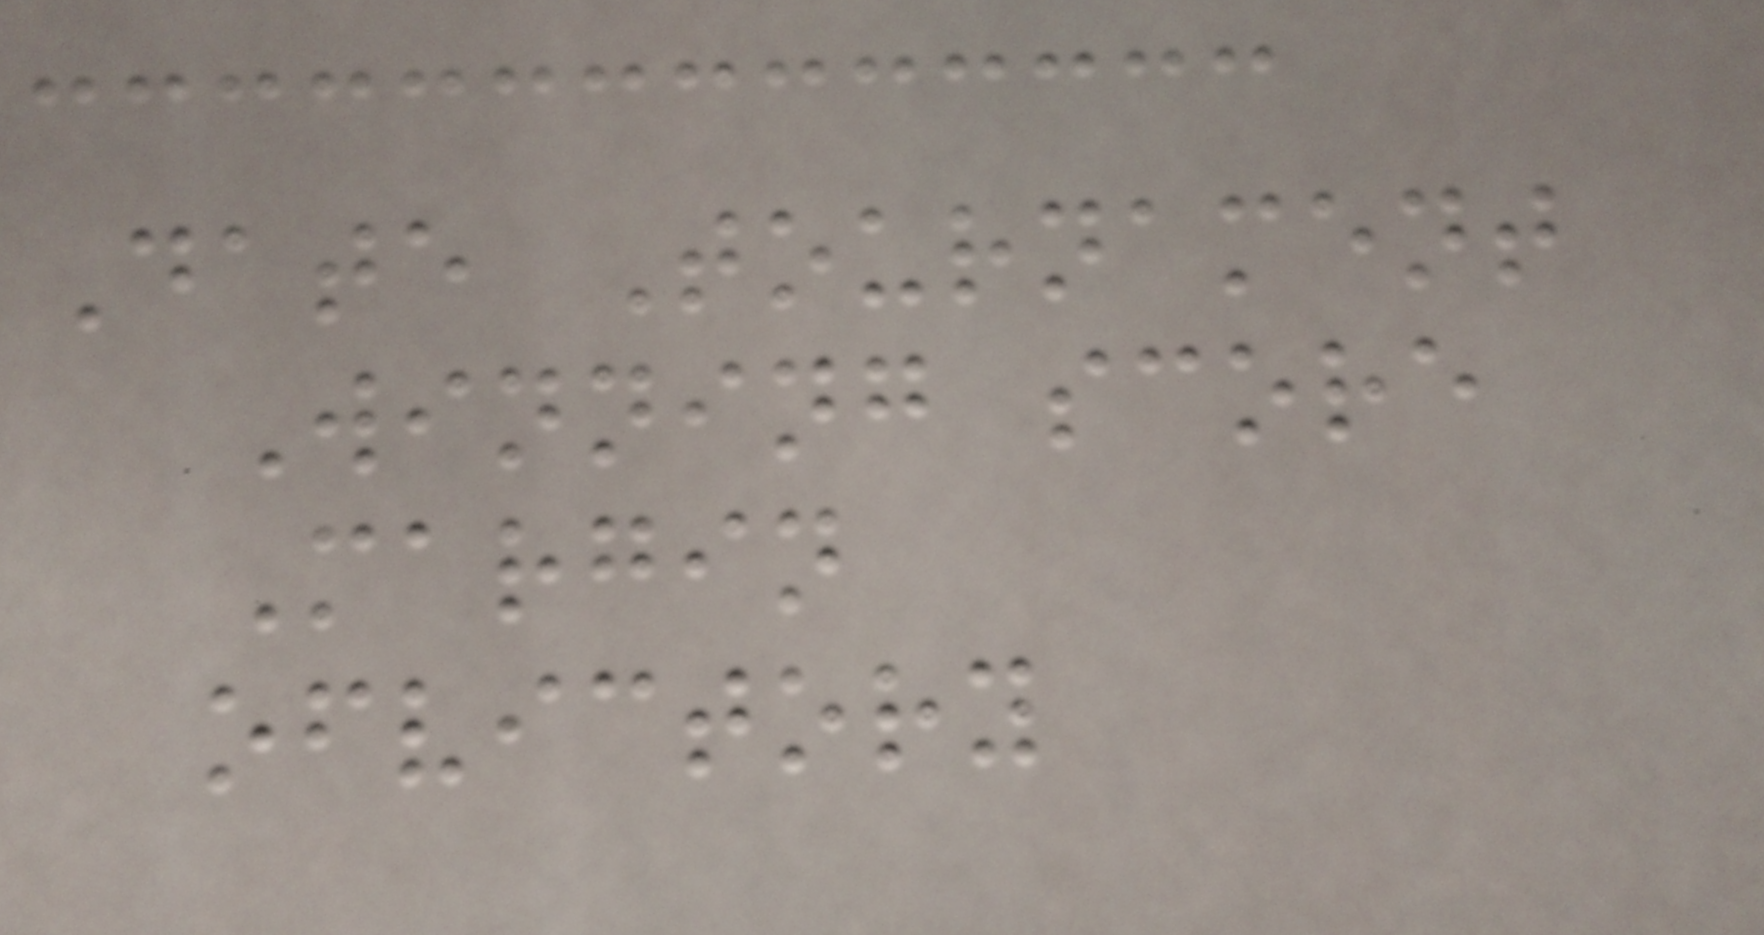Date Tournament
Winning score
Margin
ofvictory
